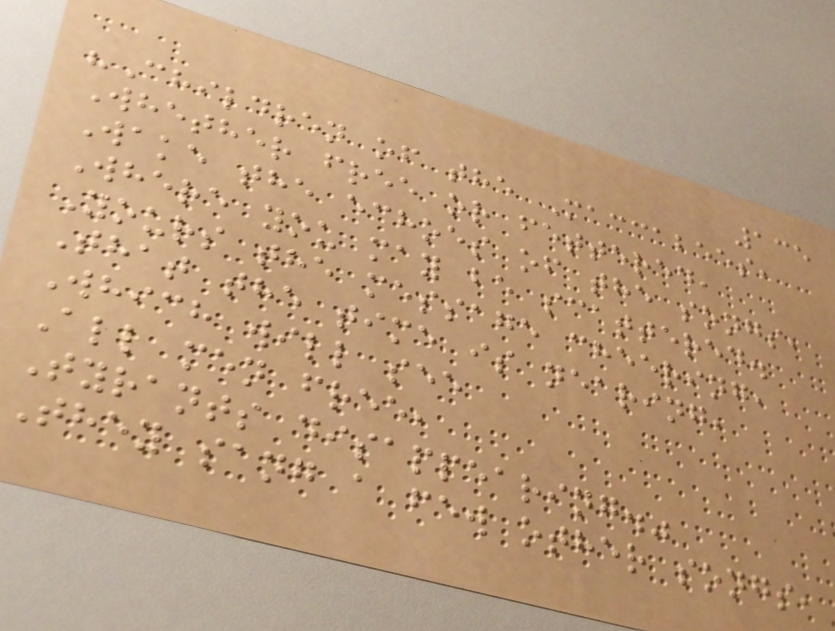135
"Children of the Maccabees,
Whether free or fettered,
Wake the echoes of the songs,
Where you may be scattered.
Yours the message cheering,
That the time is nearing,
Which will see
All men free,
Tyrants disappearing."
They sang a few other songs,
